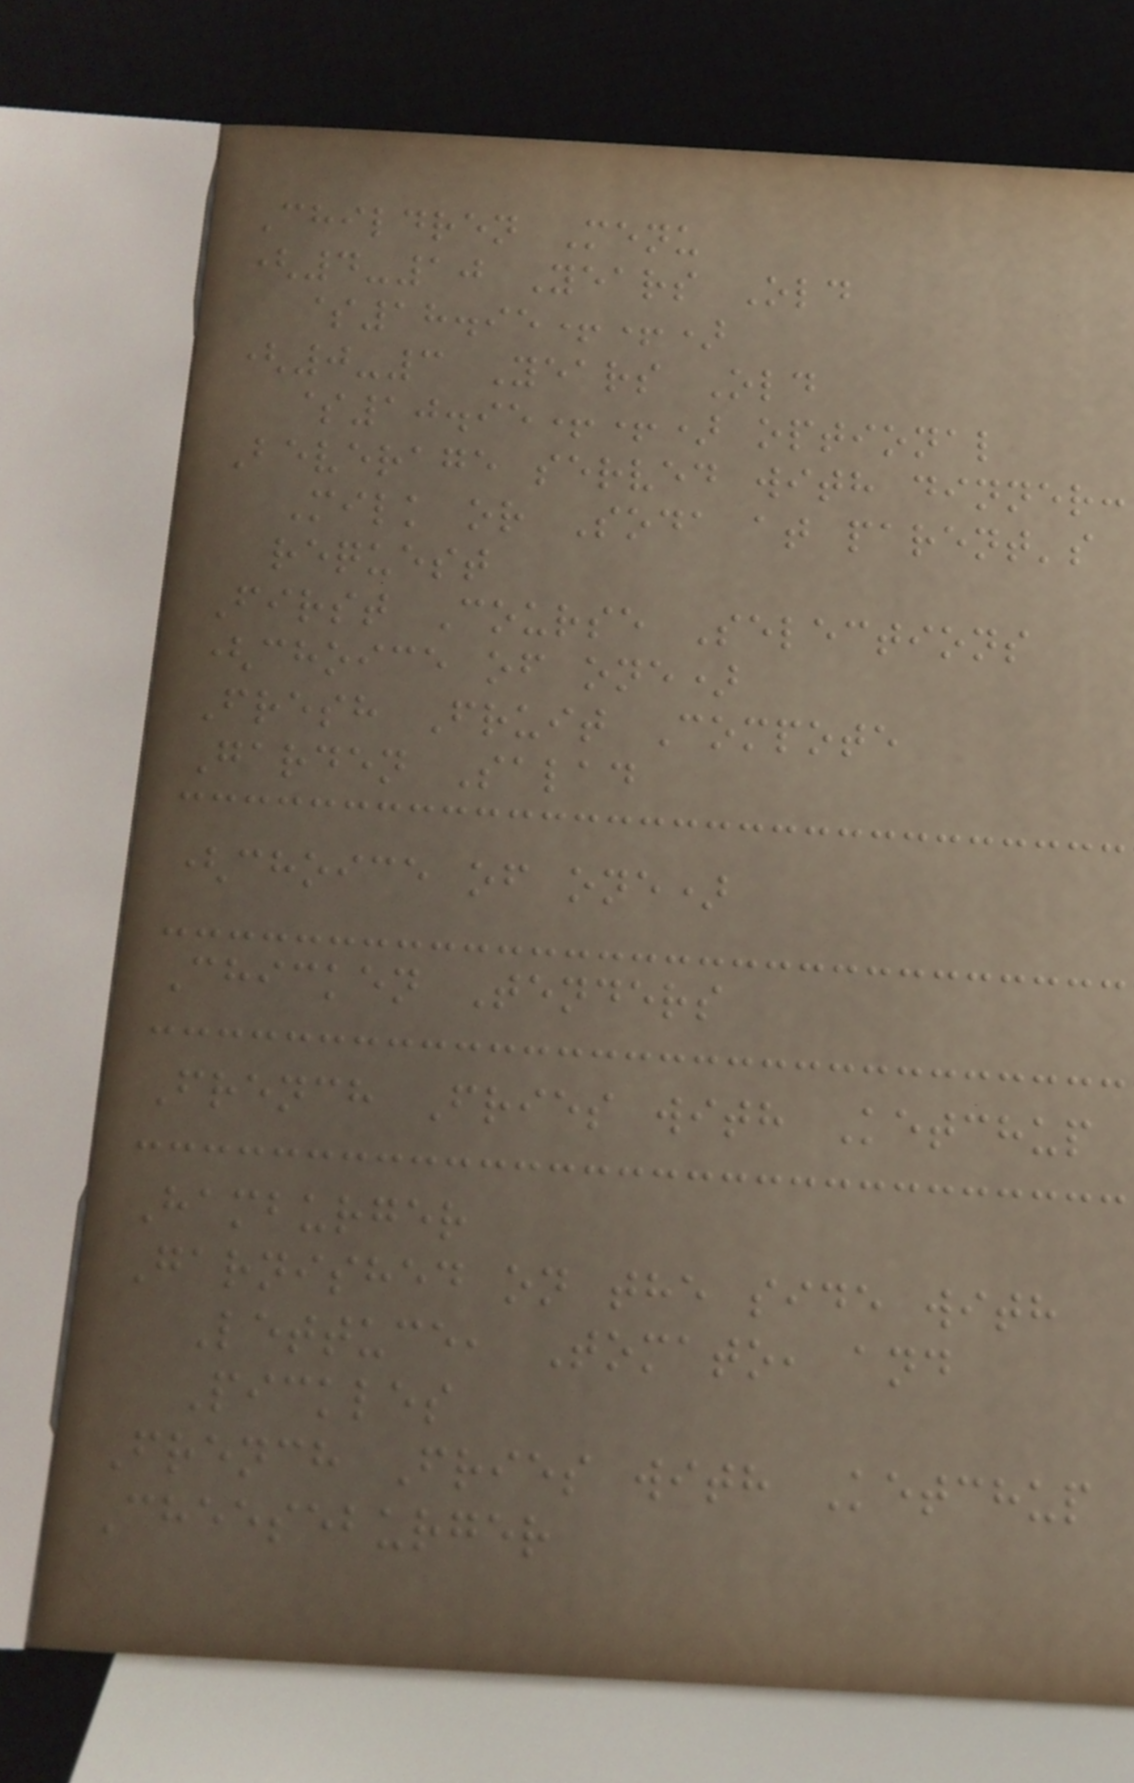Children Menu
(4-10 Years Old
$18.95++)
(0-3 Years Old
$10.95++) optional
Beverage served with dinner:
Milk or Soda at parent's
request
First Course Selections
(choice of one)
Fresh Fruit Compote
Garden Salad
(choice of one)
Chicken Tenders
French Fries with Ketchup
Hamburger
Garnished on the side with
Lettuce, Tomato, and
Pickles
French Fries with Ketchup
Cheeseburger
